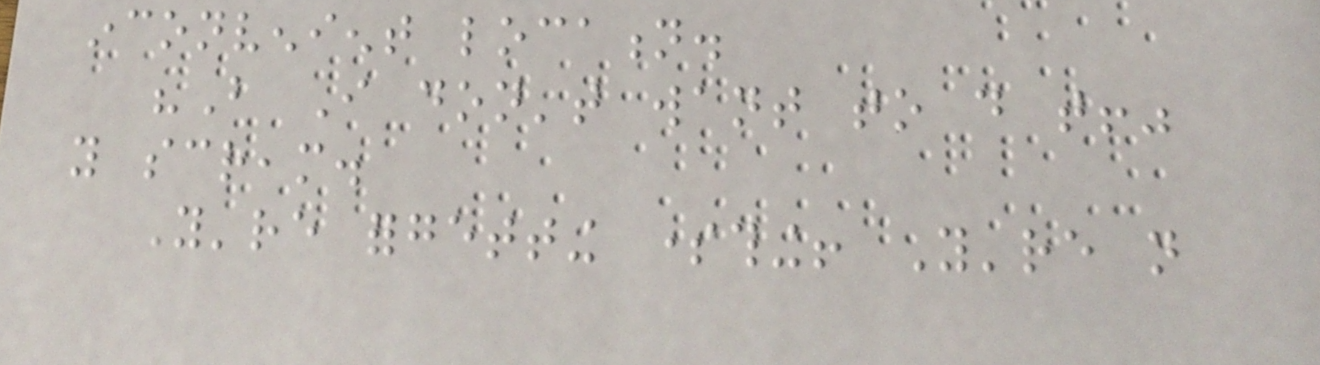inconvenient location.
"But I don't want to do that!"
you scream.
You're forgetting something! You're not
